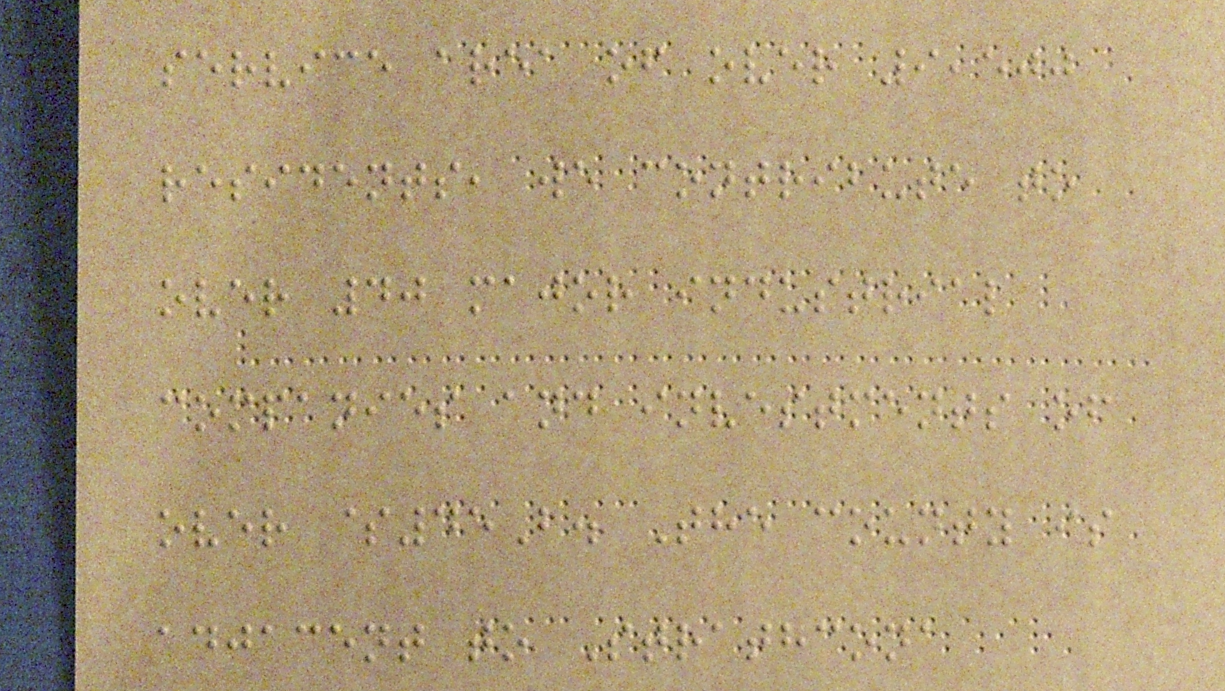service area of over 9,500
residents, we contribute to
over 40 major industrial
companies and investments of
over $45B. The county is
adjacent to Strathcona
